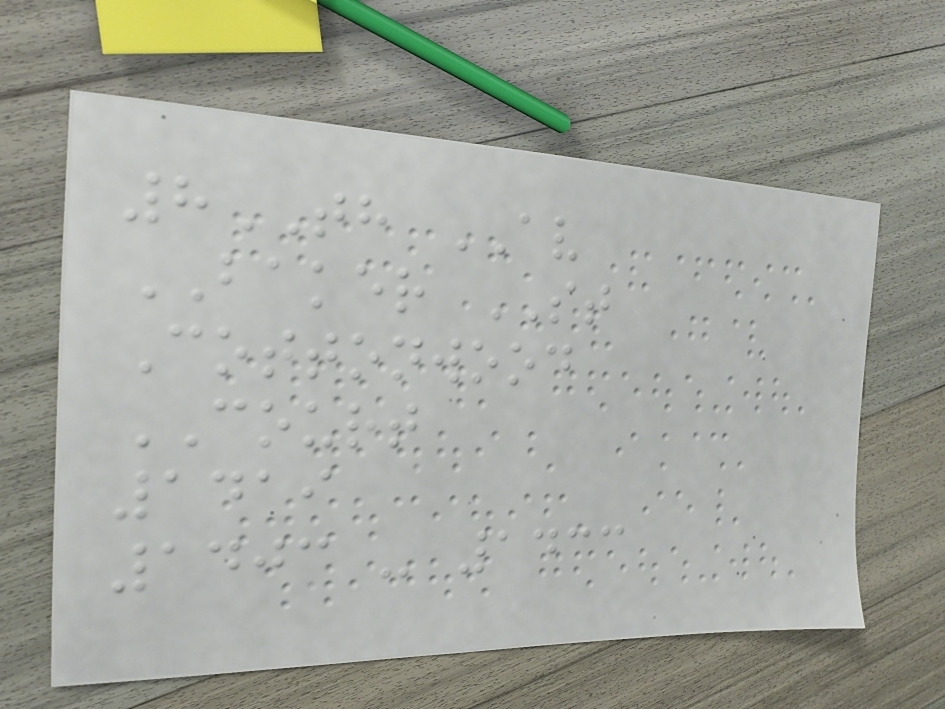8TH AV
BAKER ST
Cottonwood
COURT
1419
1403 - 1433
